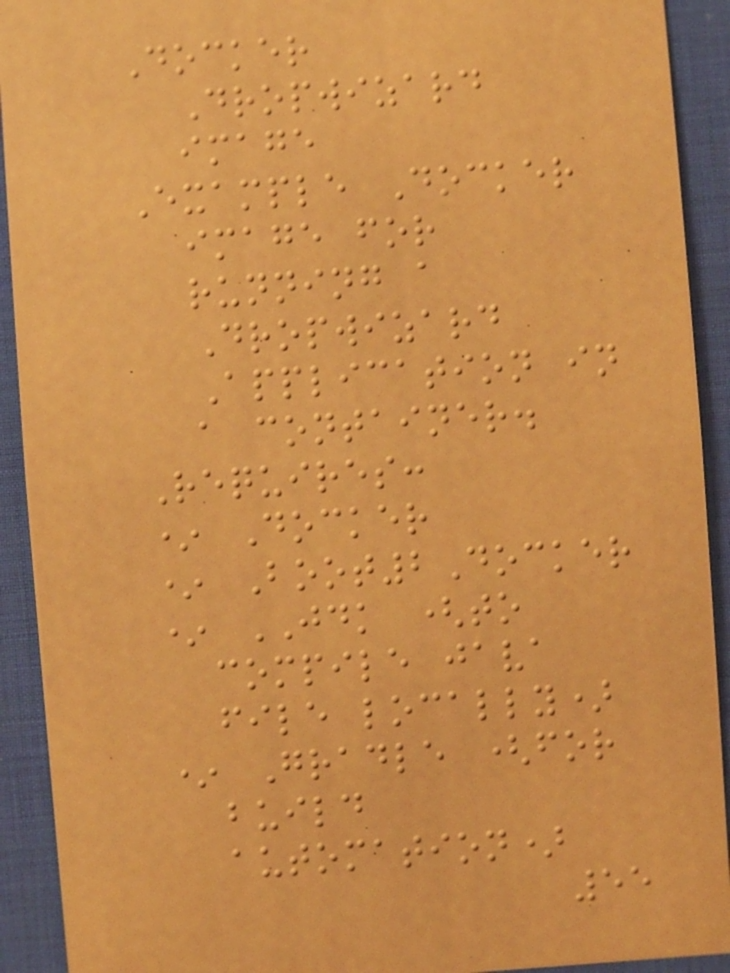Docker
Dropwizard
image
Example Docker
image for
running a
Dropwizard
Application in
a container.
Requires:
* Docker
* Boot2Docker
* JDK (to
compile java
file locally)
* Gradle (for
build
automation)
55
